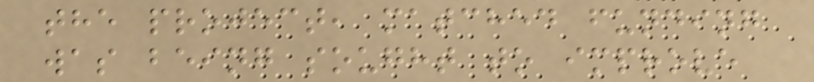the project, matched funding
was being sought to improve
